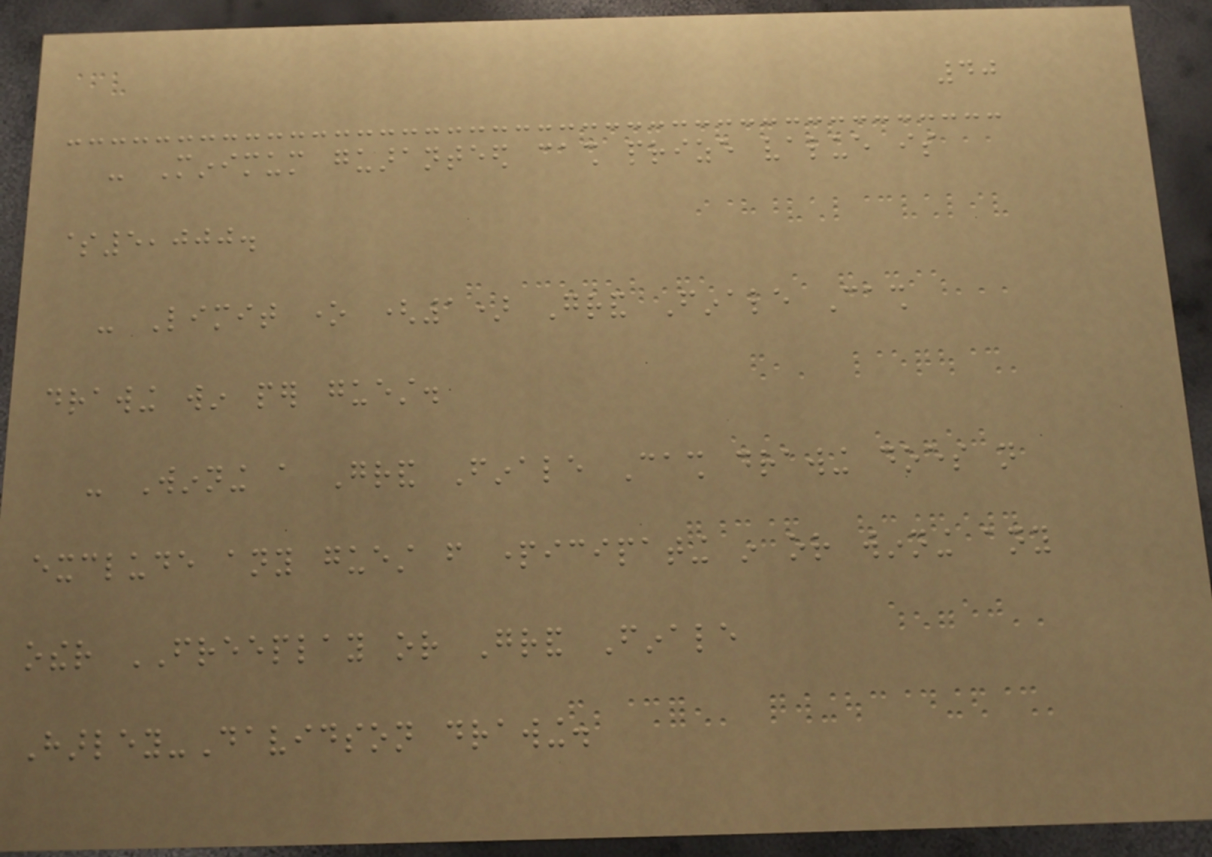40
- Minimum guaranteed cash prize value is
$5,000.
- Limit one (1) Grand Finale Cash
drawing win per guest.
- Winning a Grand Finale Cash drawing does not
exclude any guest from participating in or winning any
other FREEPLAY or Grand Finale
Harley-Davidson drawing.
